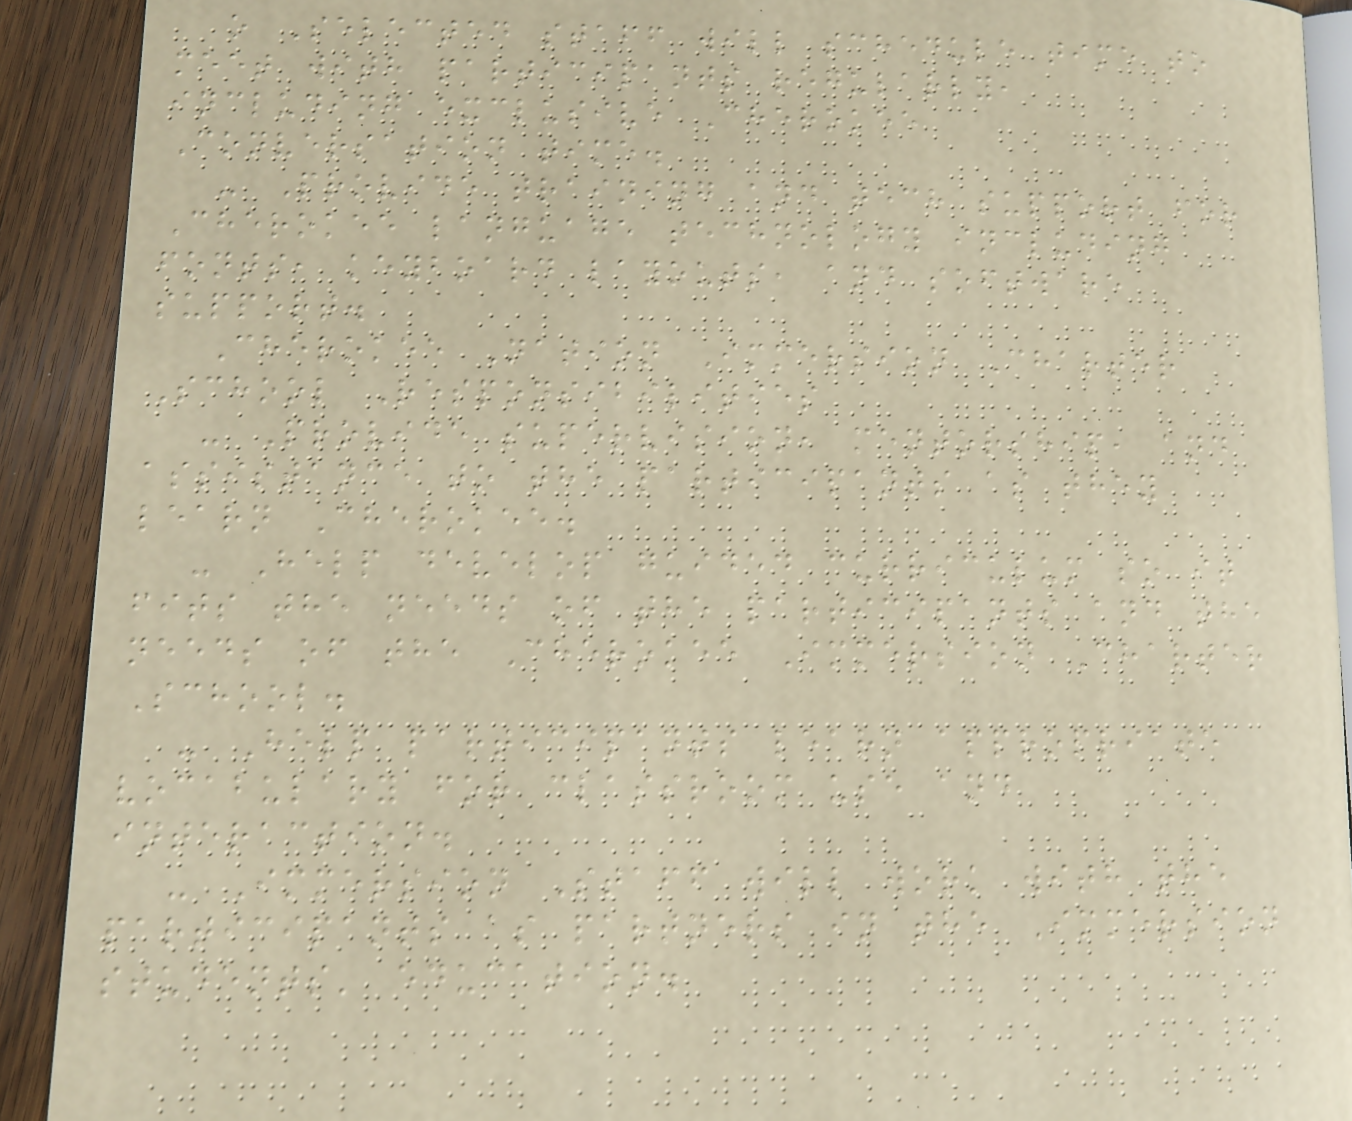o Selected staff will schedule time to
meet with participants regularly,
including exclusive Cherokee
Conversation time.
- Provide training and tech support for
Cherokee language technology including
fonts, keyboard layouts, and software
support.
Cherokee Nation Immersion Charter
School Responsibilities
- Provide supervision, mentorship, and
assistance to the participants as they
learn Cherokee.
- Help develop guided curriculum so it
fits the needs of the participants and the
needs of the Cherokee Immersion Charter
School.
- Help participants learn appropriate
vocabulary for classroom use and
interaction.
- Immersion Staff will work with the
participants as partners in the Immersion
students' education.
